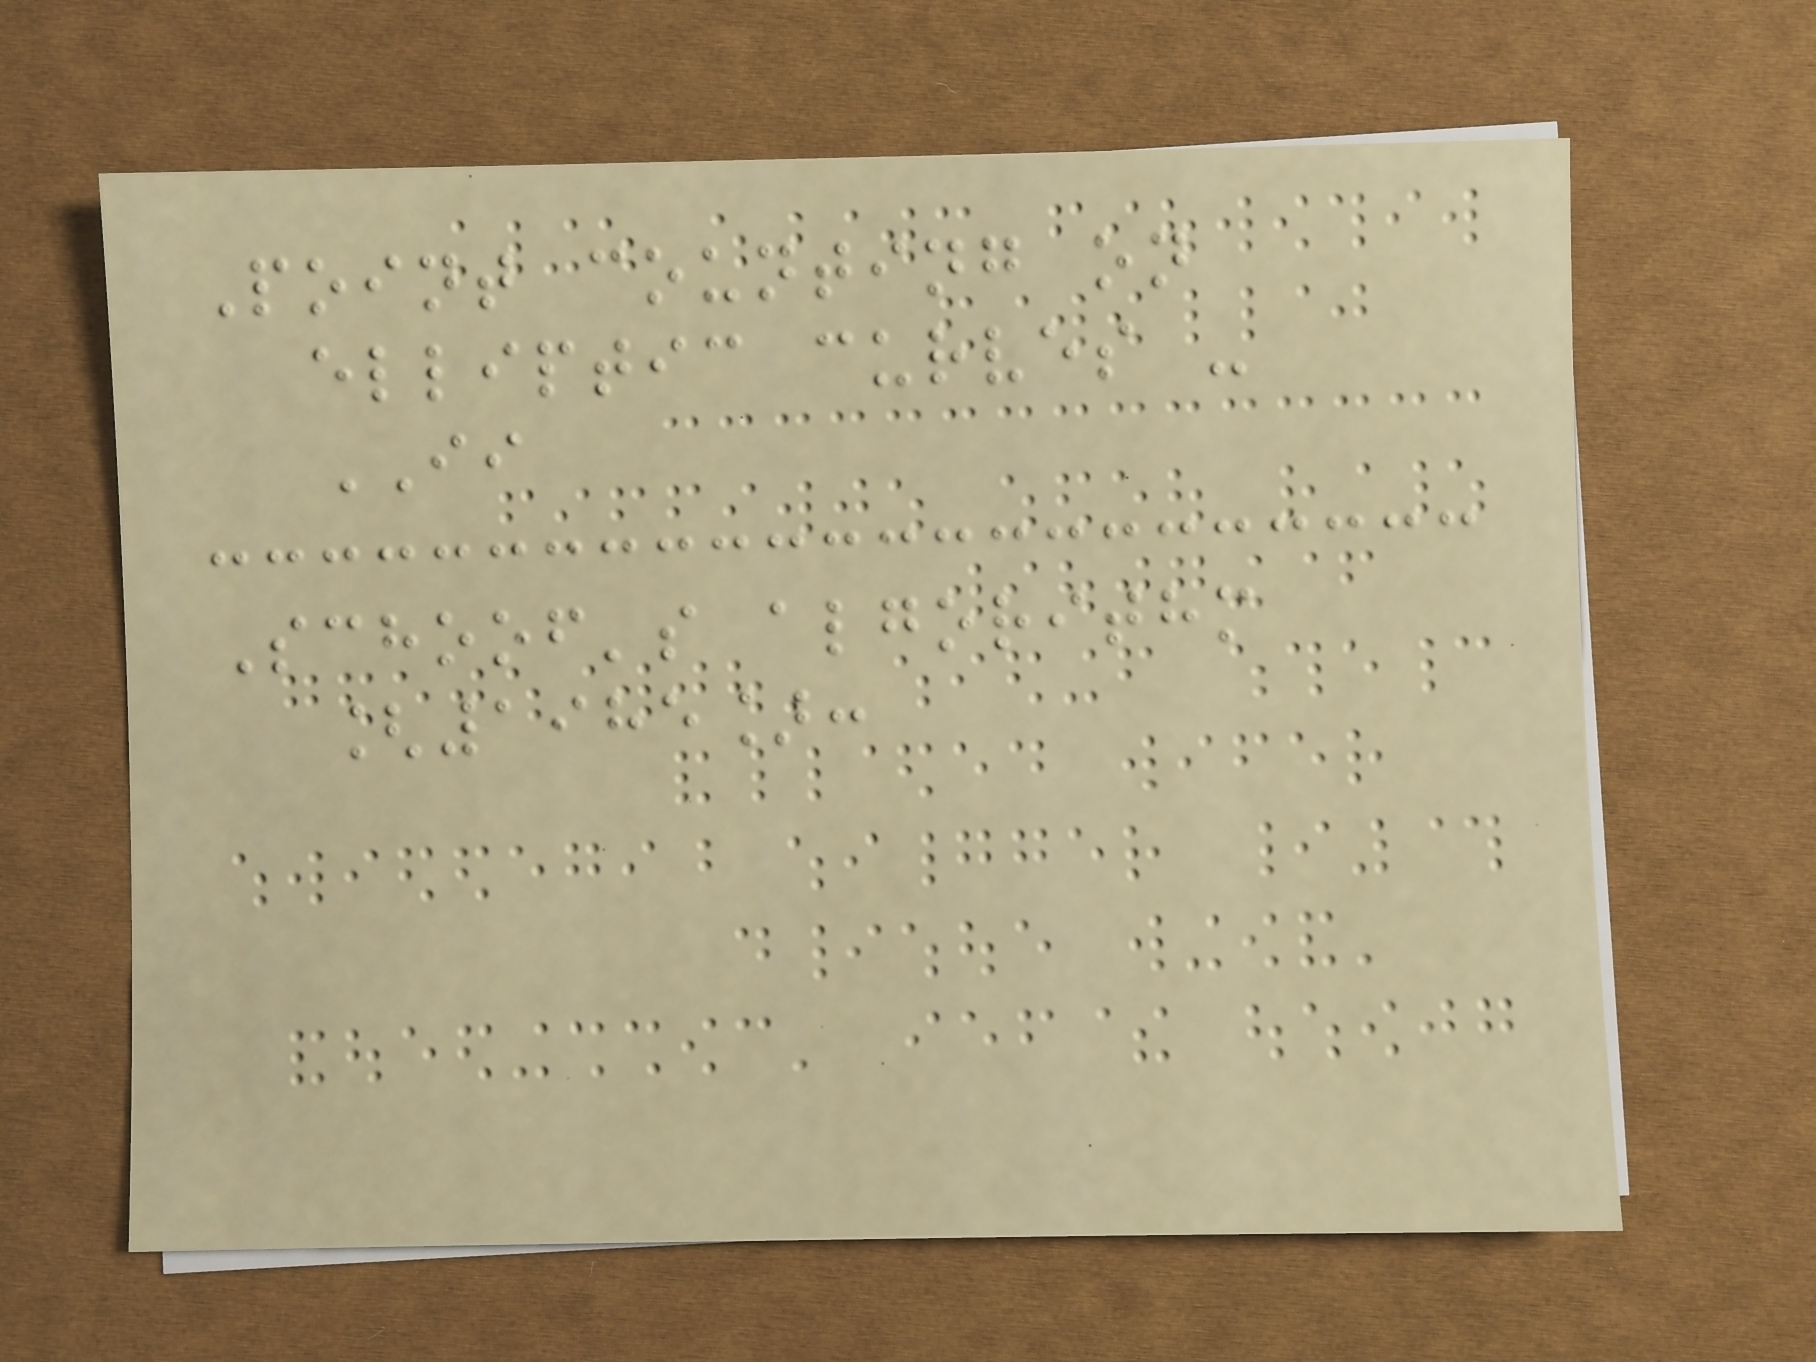Point counting on
elliptic curves -
II
Schoof's algorithm
[1985]:
